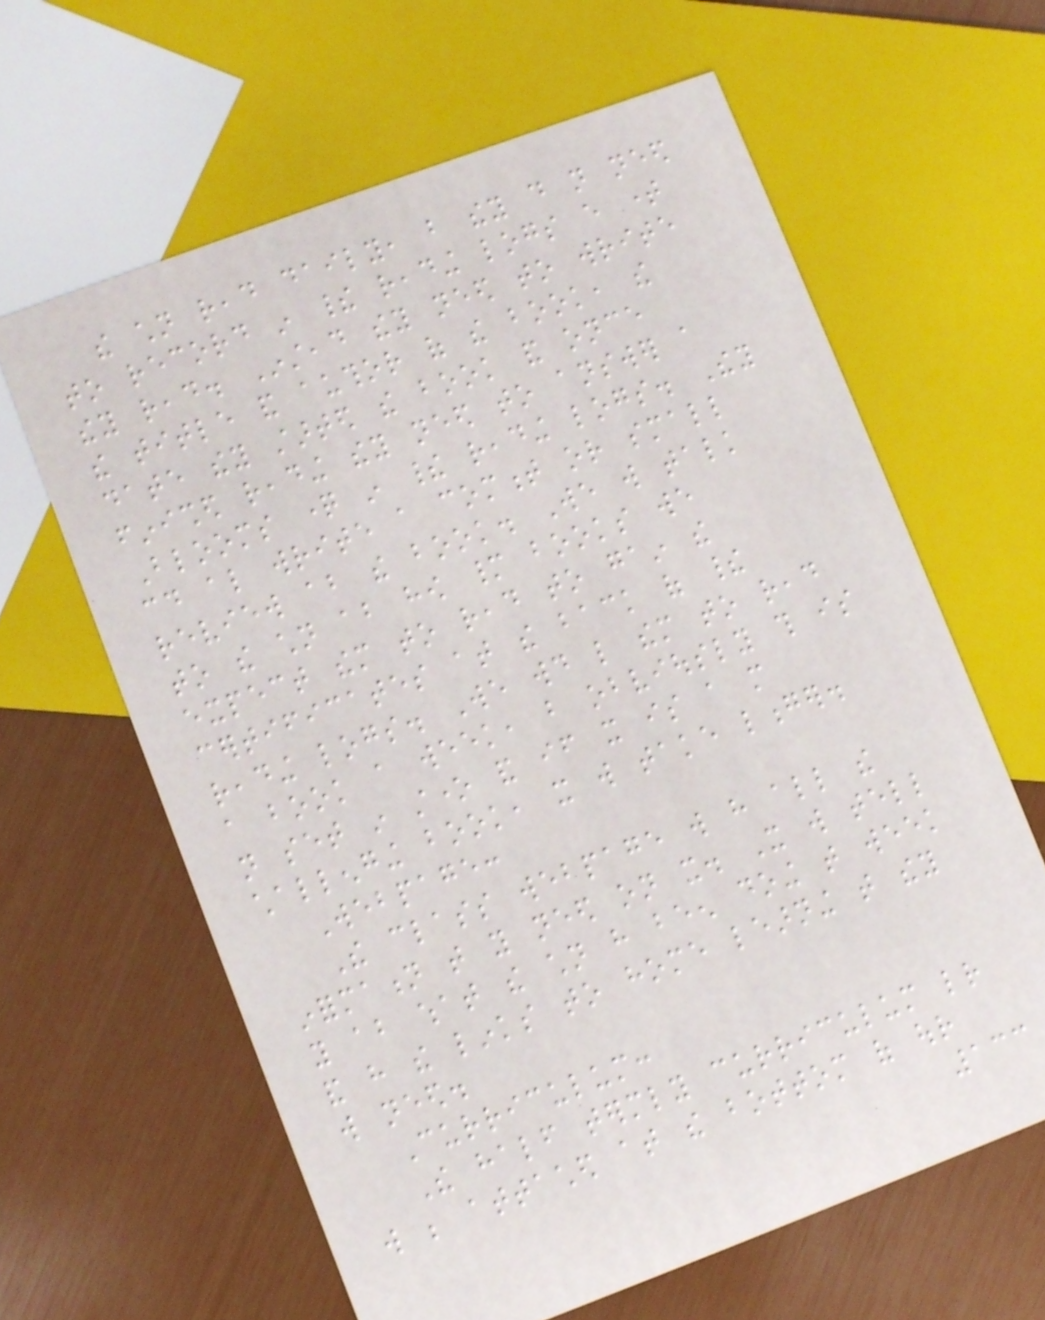the children read daily, but they do not need
to record in their reading logs every time
they read. Instead they need to write
the title and author of the book, the
date they started the book and once
finished reading they need to answer a
Blooms question in their reading logs. They
could also write a comment or small
review about the book. We will talk
to the children about how many books we
expect them to read to gain the
certificates at the back of their
reading logs. We would like them to read
a book a week, but obviously this is
not set in stone and if it is a more
challenging book, it will take longer.
Webpage:
The class webpage will have all the
information that you need on it. It will tell
you about what the children have been doing that week
and have the links to home learning that they
will need.
Curriculum:
The half termly curriculum letter
will be attached at the bottom of our
133
